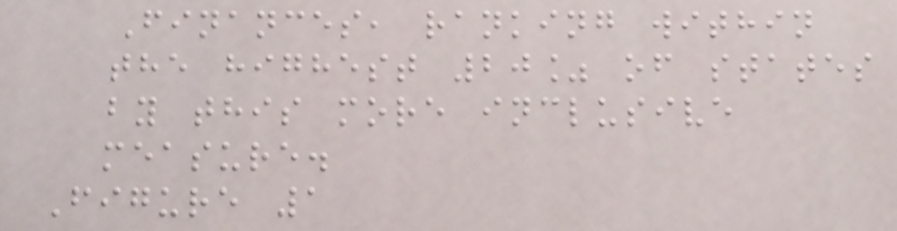Finances, ranking within
the highest 20% of states
by this more inclusive
measure.
Figure 1
